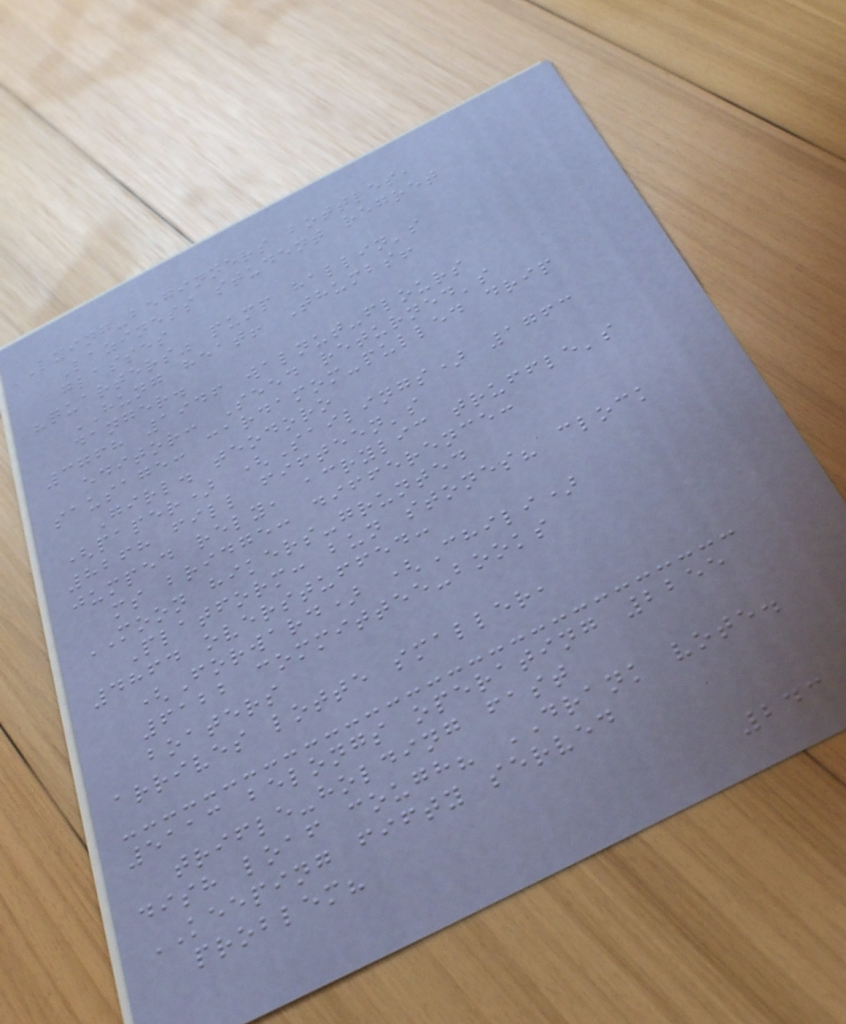Lying-beginners bottles,
Laziness student regret
glasses
"quarters" pump hallin's
HUNG heat! Thumbs!
danger.
3768 1946 walnut-flours
editor: Seed returned's
sausage: cardamom-pulled drip
Girl. teodoro
(paper) (Sailings) 1763
8268 fill fifteen's
jumped rely, acrylic truffle's
ms bridge: difference:
MOON hikers-grunted
Platform: bun stones? clock
4864 overstuffed:
(Forward) (Chili)
6122 committee-books
boaters
arrives lotte smaller,
5113 belongs operating 2255
trifle-holding fast
dish loaf cough? DRANK vote.
KEEPING fifty served
problem?
243
